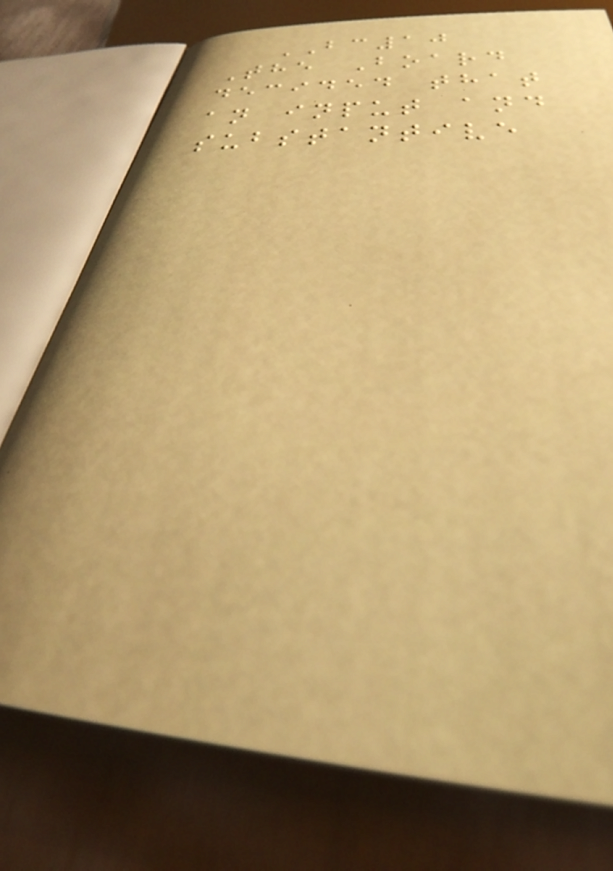BC10
The Board
decided that
an input and
substantive
